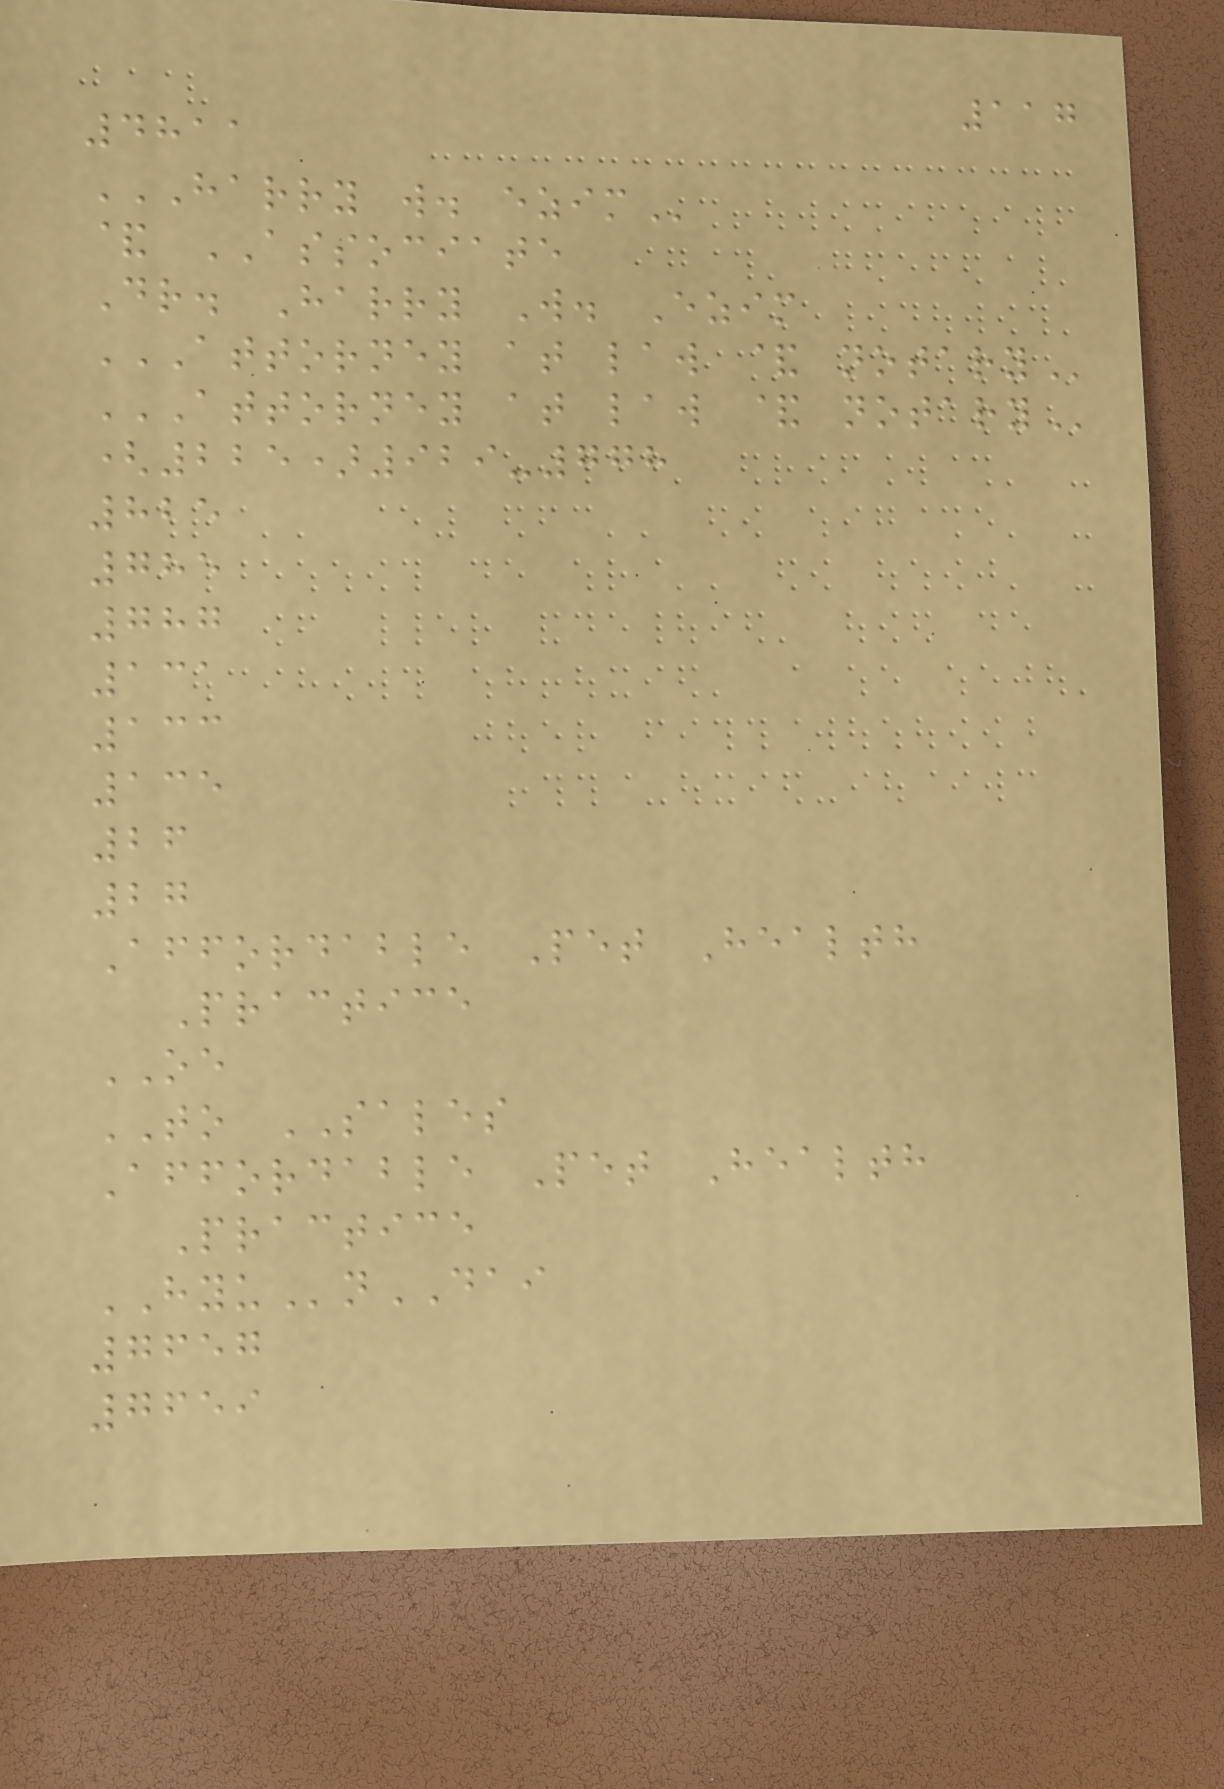117
4811
HARRY W. EZIM
& ASSOCIATE
Dr. Harry W. Ezim
ATTORNEY AT LAW & NOTARY
ATTORNEY AT LAW & NOTARY
(225)929-778
825
785
787
131
133
135
26
27
Affordable Pet Health
Practice
OE
TO SALES
Affordable Pet Health
Practice
HYUnDAI
7657
7659
